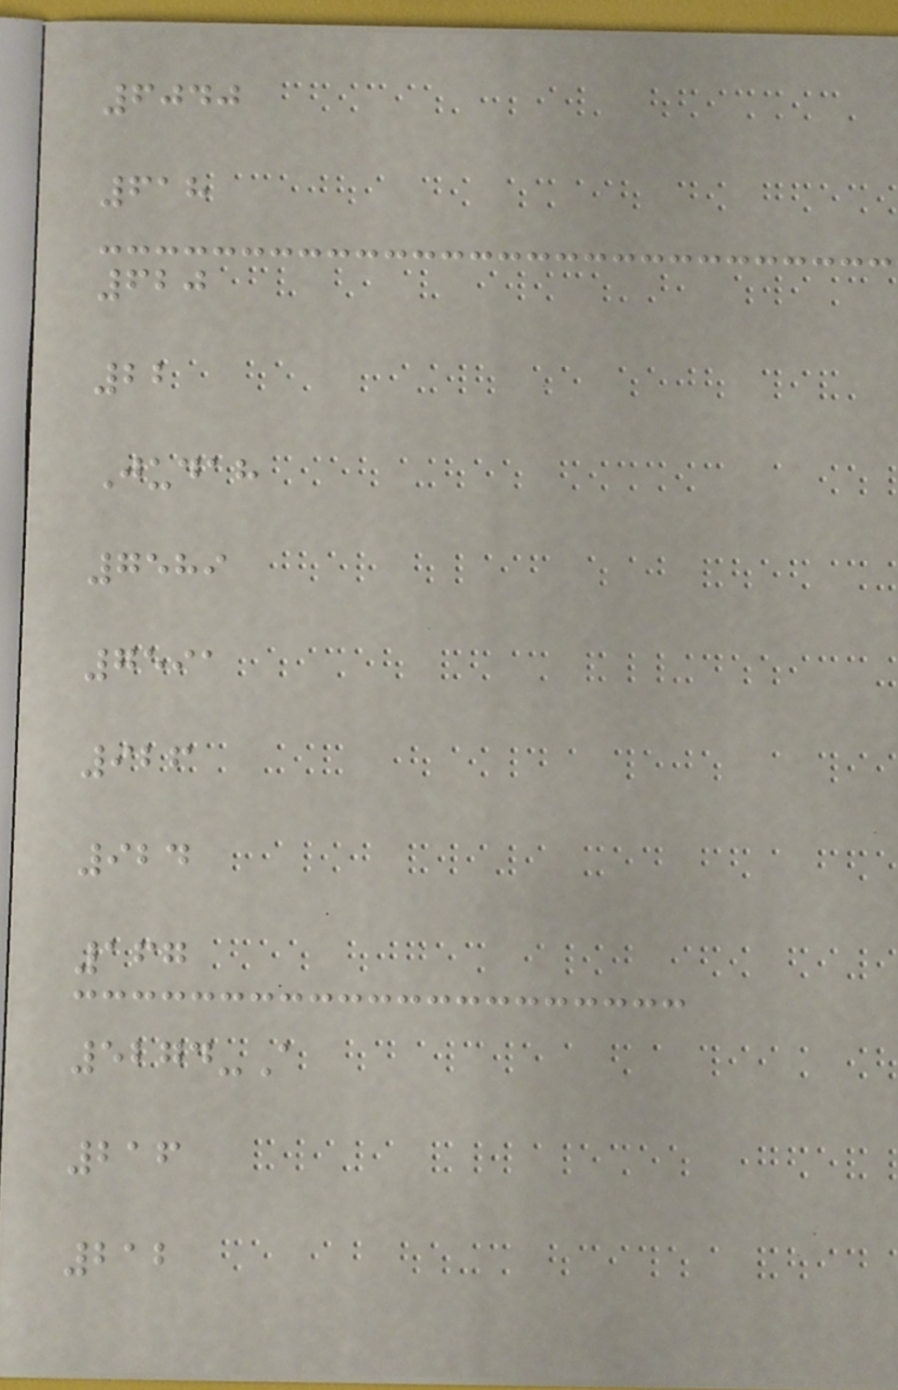6040
618
620
22
Judah
7589
7591
926
924
167
5274-A
216
212
